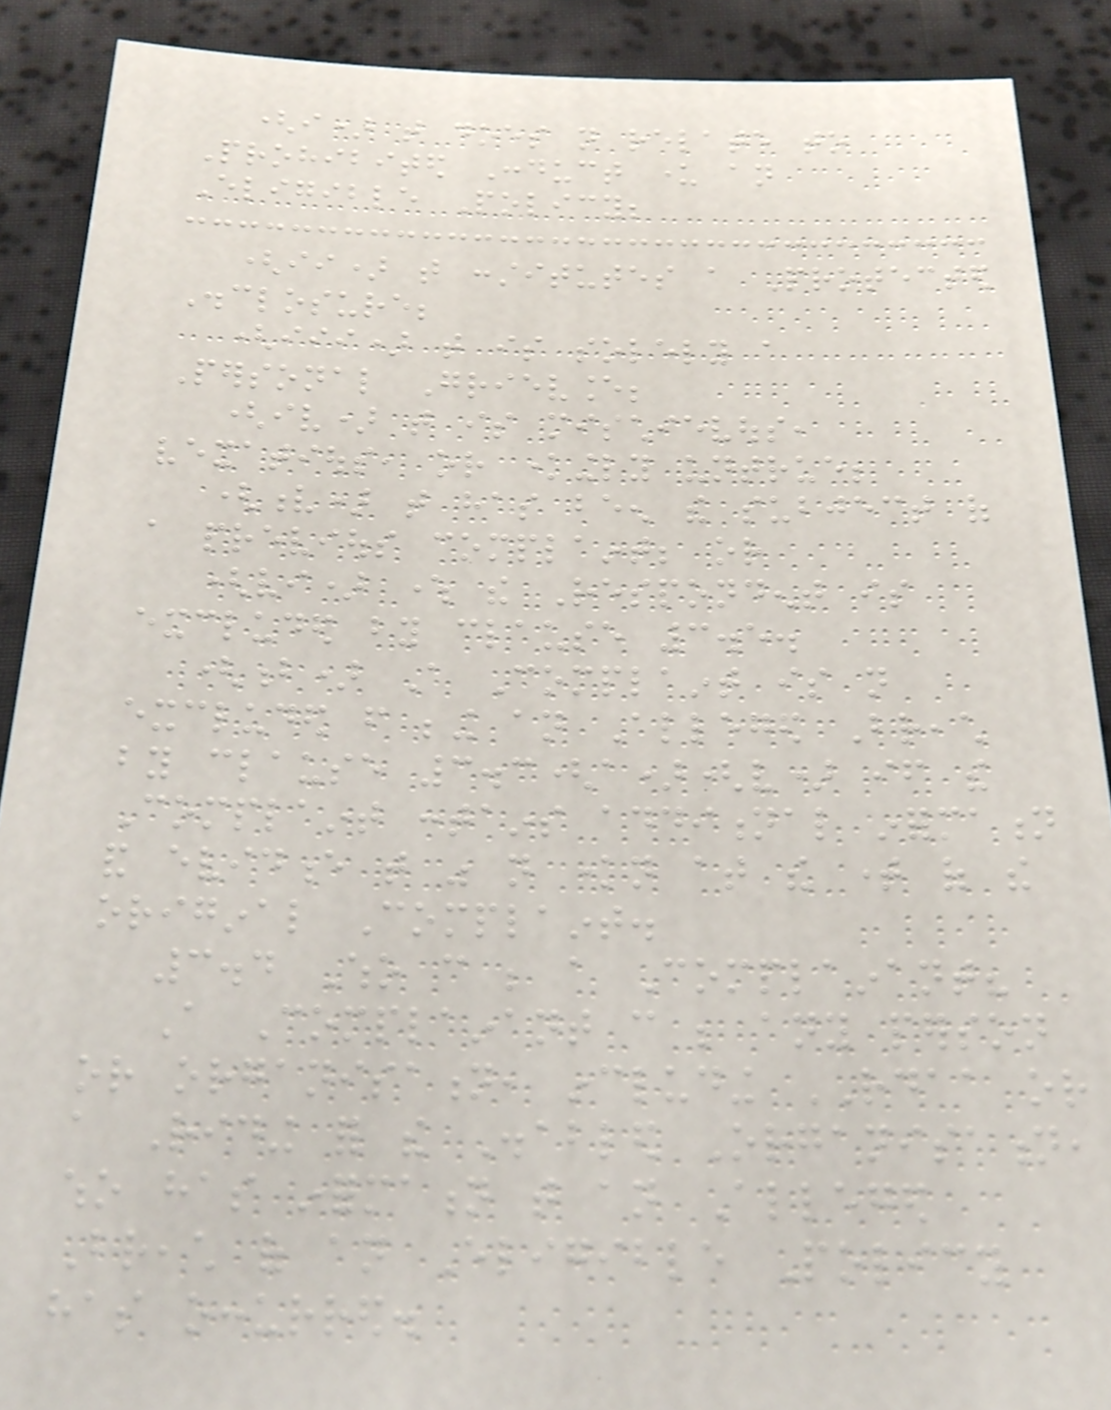(i) that does not relate to
Prohibited Conduct under an
Eligible Policy;
(ii) that constitutes a Protected
Disclosure;
(iii) that is solely a
Personal Grievance;
(iv) that is mischievous,
vexatious, or knowingly untrue;
(v) that has been the subject of
a previous complaint; or
(vi) where the Respondent is
excluded by clause 3.5.
(b) A Complaint is not
excluded from being an Alleged Breach
by clause 3.3(a)(v) if the
Complaint contains additional information
and evidence that was not known at the time of the
original Complaint.
3.4 Who can be a Complainant?
A Complainant can be any person
or organisation, including RDAA or
a Riding for the Disabled Organisation,
who has information that an Alleged
Breach of an Eligible Policy
has occurred.
